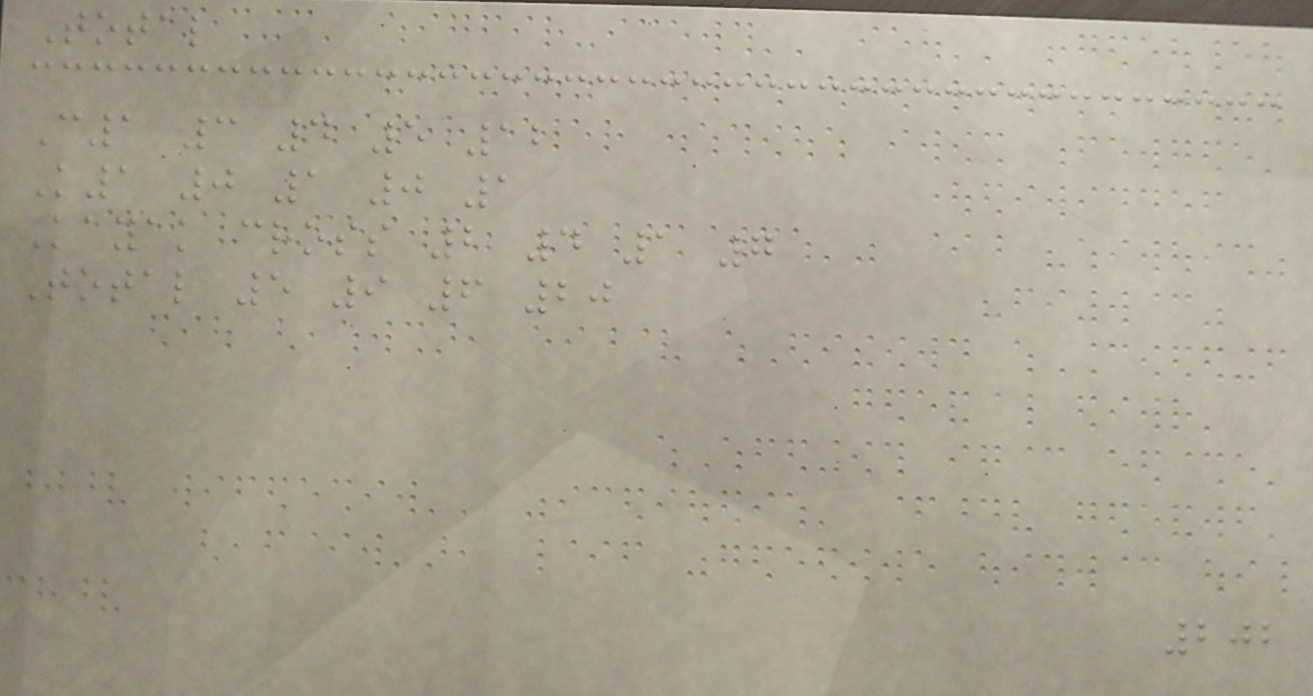Total
C1 3 4 5 12
K1 0 1 0 1
Kayak cross 2 4 1 7
Total 5 9 6 20
202
